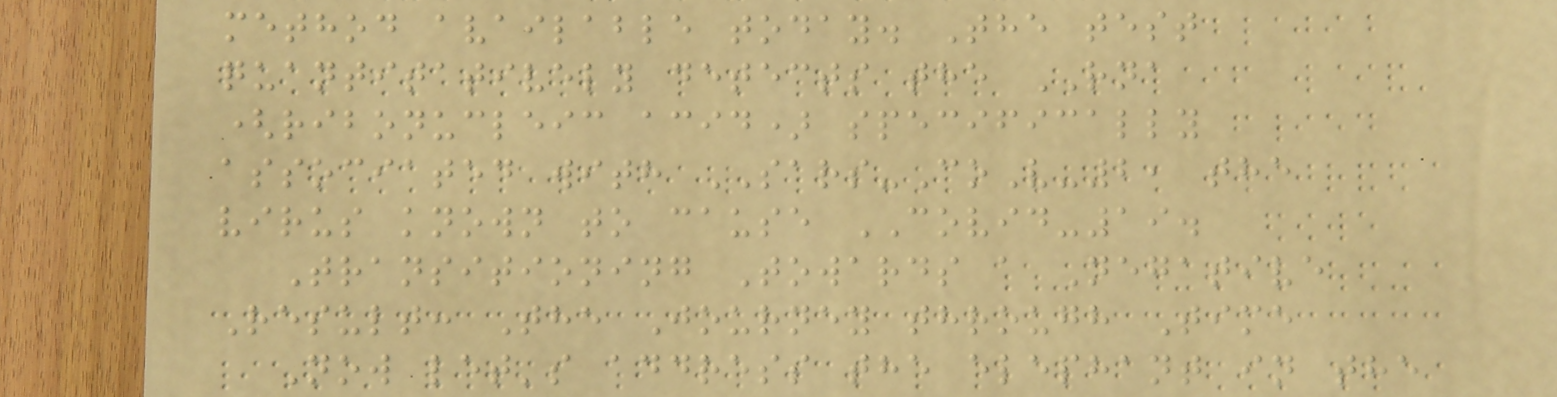method available today. The test
quantitatively detects the RNA
(ribonucleic acid) specifically
associated with SARS-CoV-2, the
virus known to cause COVID-19.
Transitioning Towards a Negative
Result: The Journey through Time
Now let's address the elephant in the
